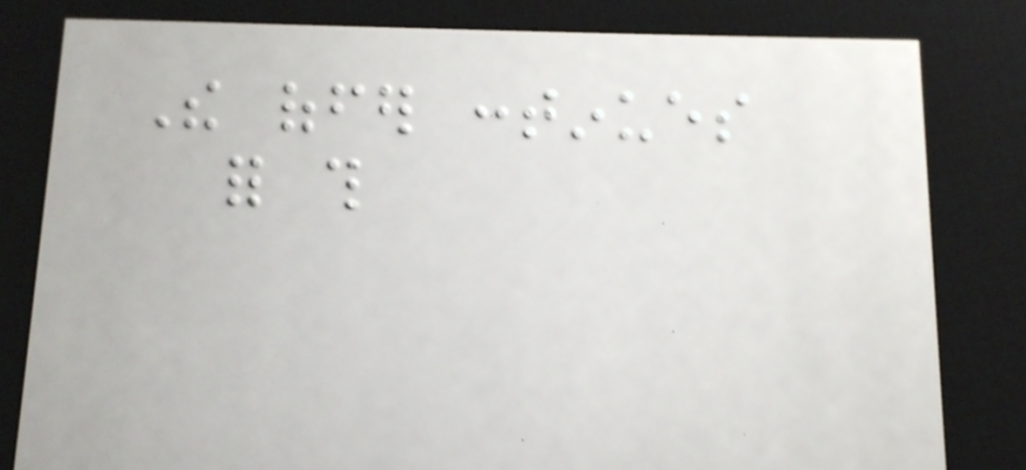The offer continues
for this
